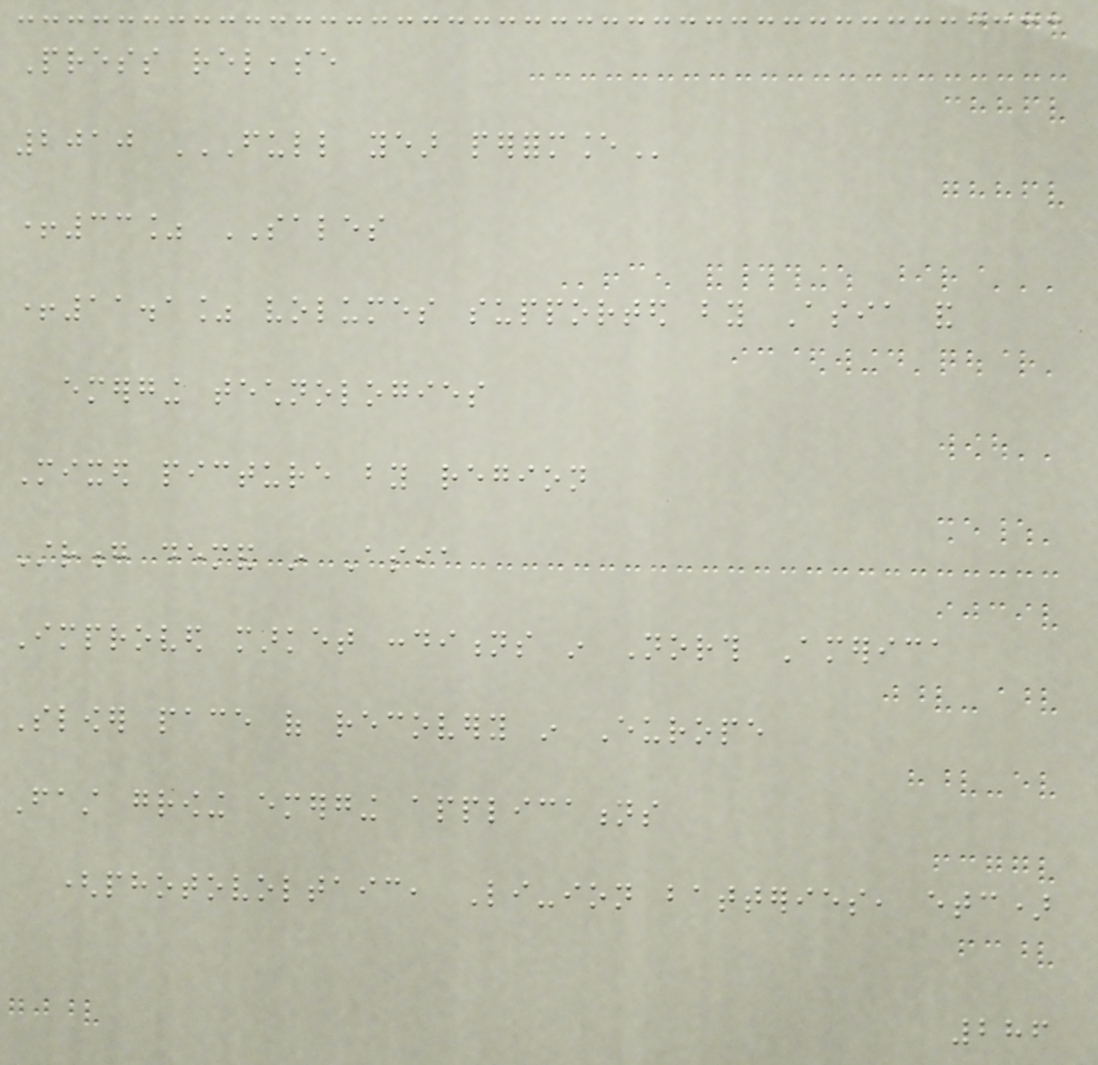Press release
2010 FULL YEAR PERFORMANCE
+33% SALES
+11.1% volumes supported by Asia and
emerging technologies
Mixed picture by region
Strong demand in Asia
Improved market conditions in North America
Slower pace of recovery in Europe
Fast growing emerging applications
(photovoltaic, Li-ion batteries, etc)
286
